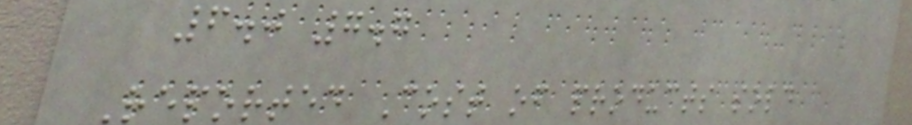6.0 7.7
Reported Cost of products sold
